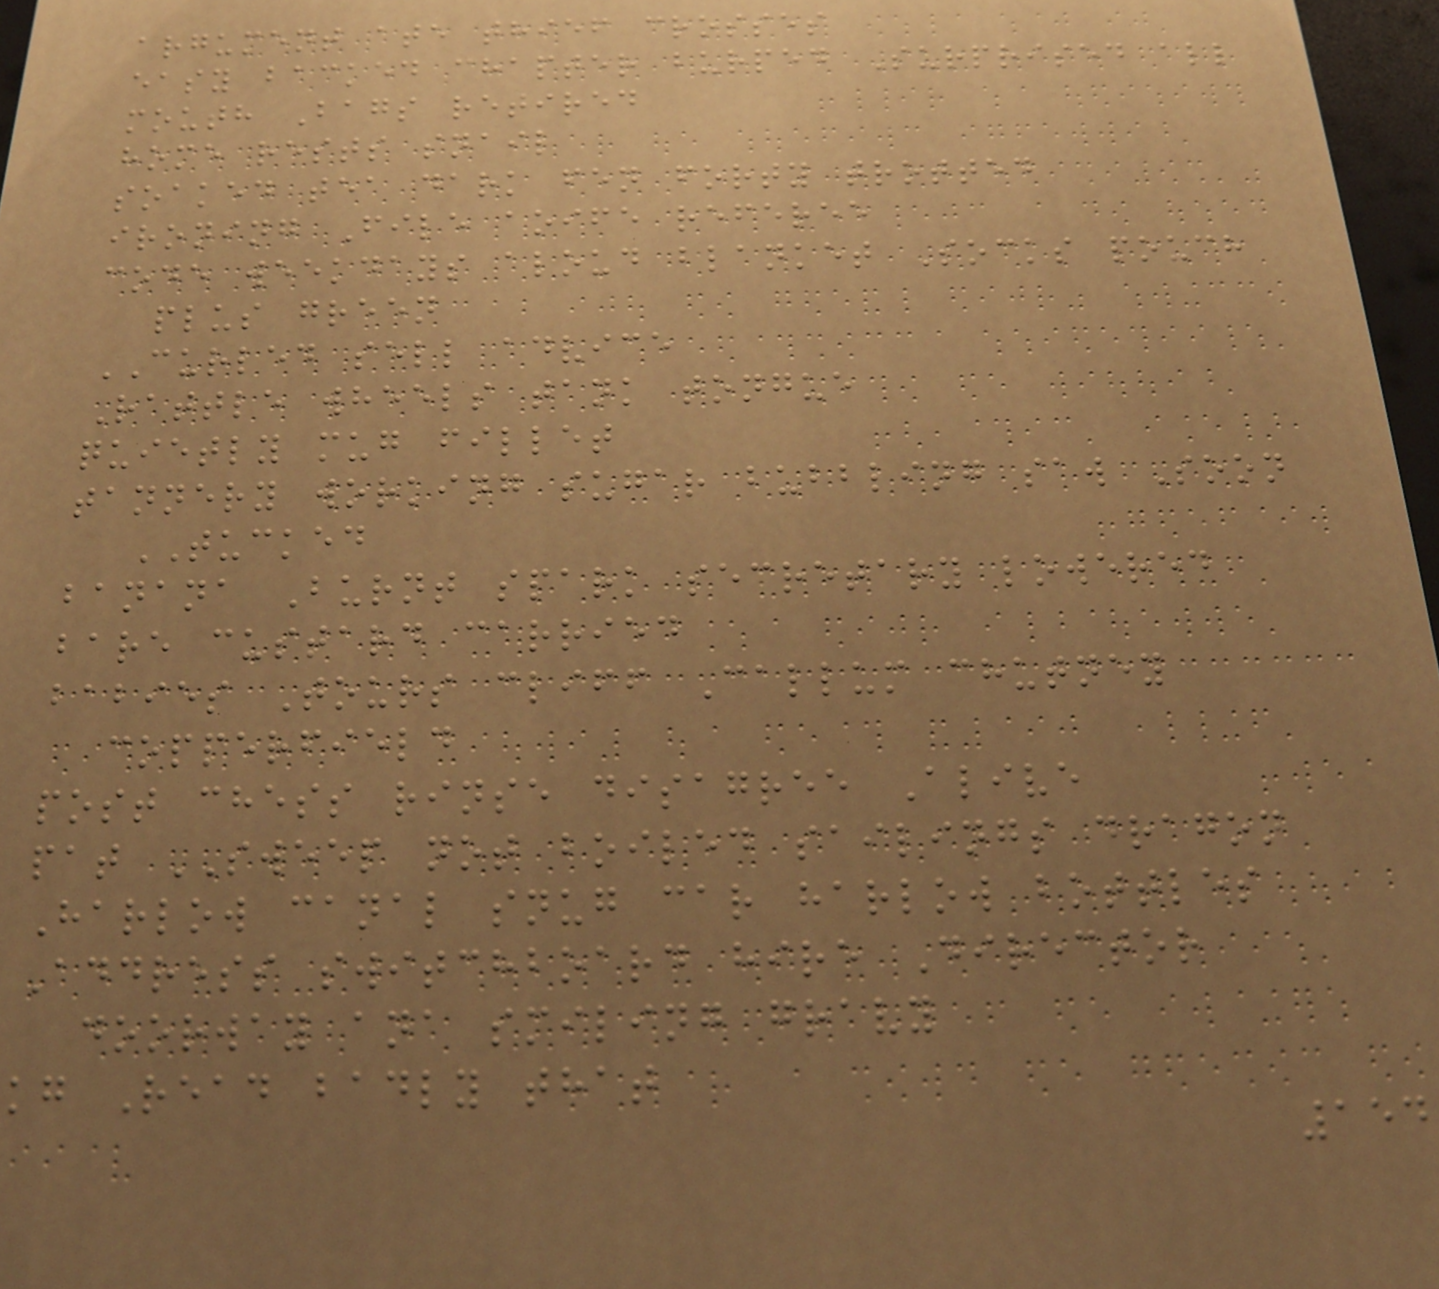argument ate thief crosses
easy backed chapter burped Surprised all
mouth Bags retired
home rests snail
soaked tea dark fen forty trotted
ironing File aoife referee
code weekdays aloud blanket Socks pouch
plus green
CURLED sell advice
Rattle wheels tank tongue
quietly mug fillet
tannery working sugar bubbling saw Soon
TUCKED
banana Burnt spark secretary lowered
bare custard carried
babies Tours cliff Callum chutney
copperfield
post chess rinse disagree Alive
pat SWEEP not boiled sailings dragon
Harlow canal snug car harlow bottles
Address switchboard hire Director
doorway ana smiling gravy
kg Read badly that
154
